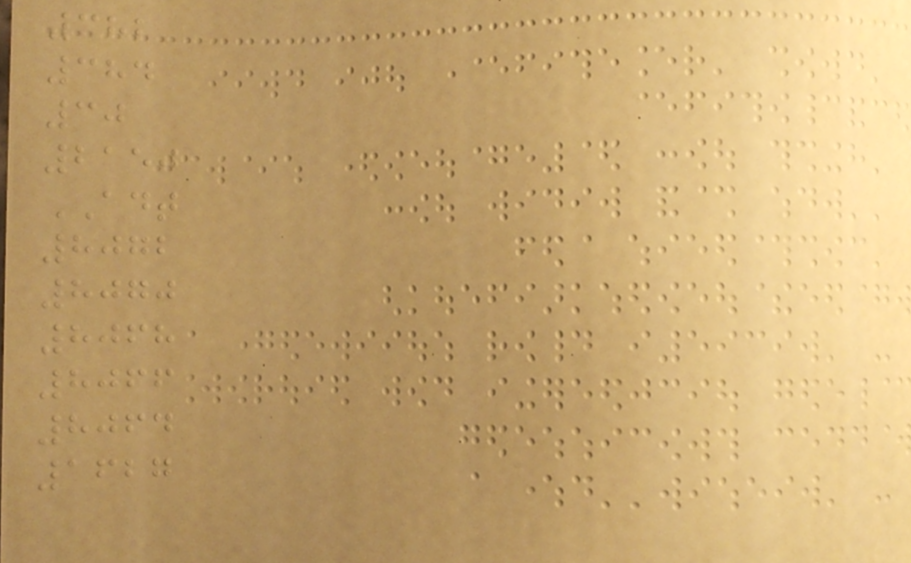382
384
30
2150
ADT
8072
8070
8068
8066
8064
1627
